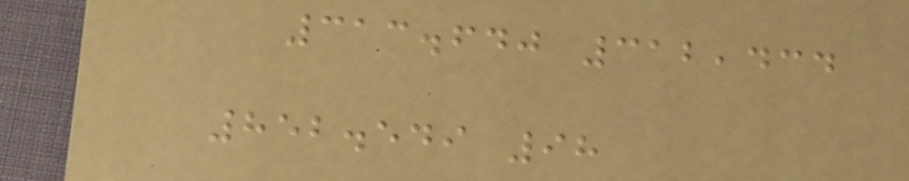313.640 312,434
852.549 98
